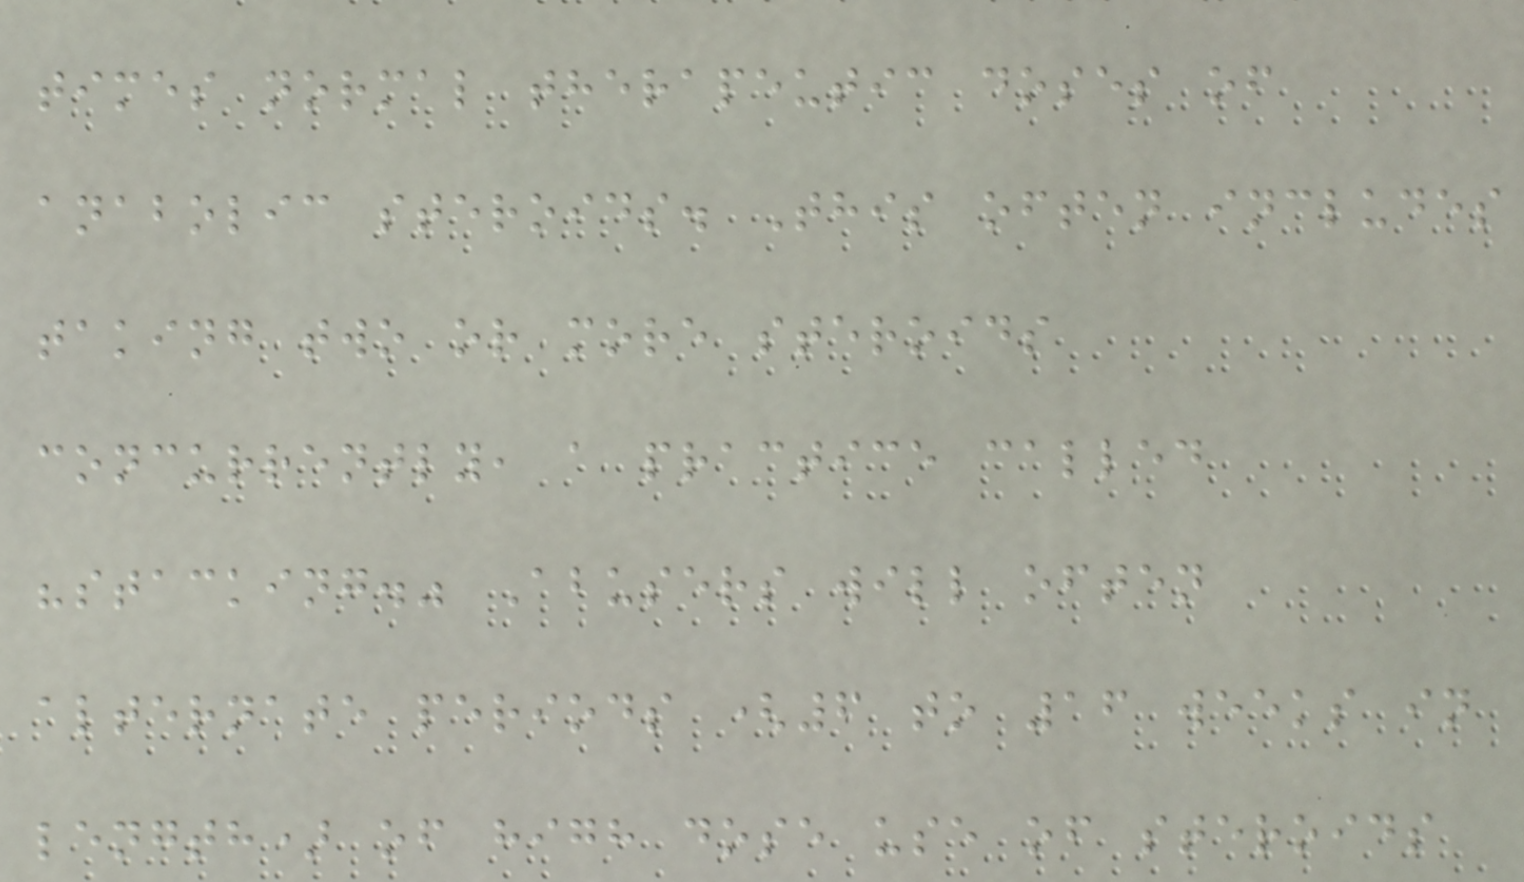times normal therapeutic doses of
anabolic steroids. This often includes
taking two or more steroids
concurrently, a practice called
"stacking." Abusers will often
alternate periods (6 to 16 weeks in
length) of high dose use of steroids
